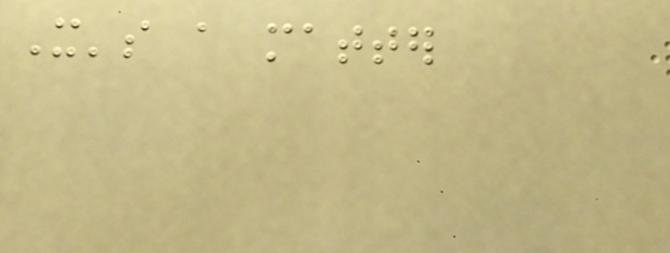It's a matter
